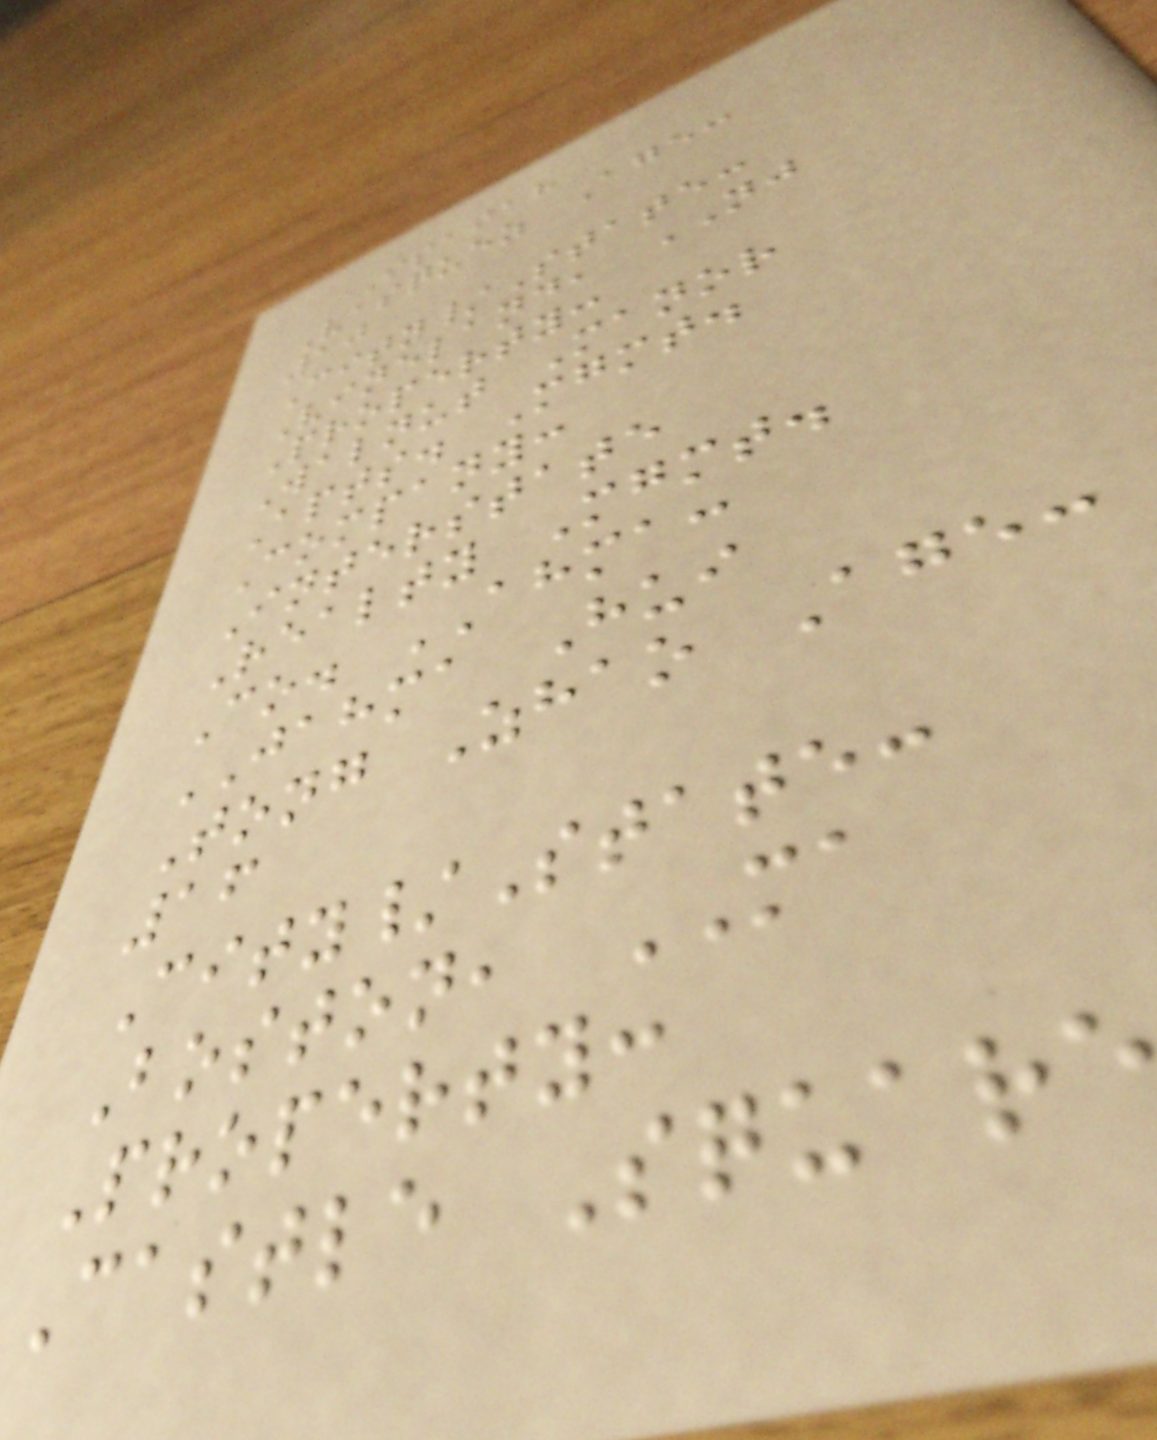Isaiah
Vasquez Age:
10
City/State:
Vineland, NJ
Property:
Walnut Manor
Apts. Mgmt.
Company:
Interstate
Realty Mgmt.
Co. AHMA:
JAHMA Hui
Tong Zhao Age:
16
City/State:
Boston, MA
Property:
Castle Square
